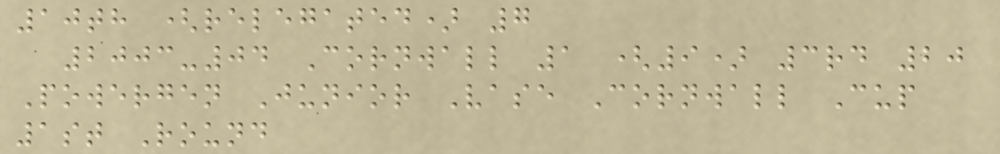10th (relegated) 7
2003-04 Cornwall 1 (9) 3rd 20
Powergen Junior Vase Cornwall Cup
1st Round
